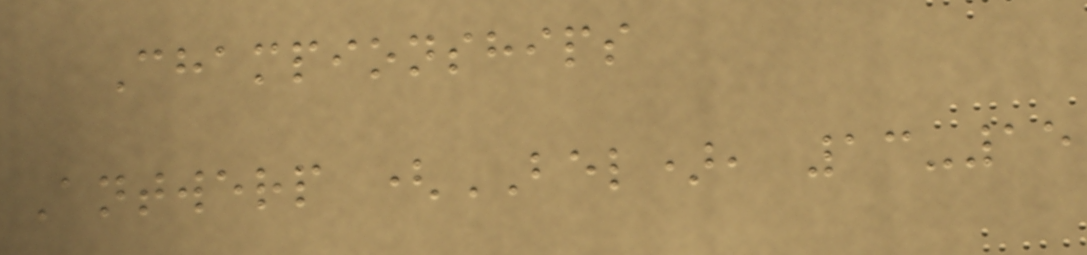Championships
Antwerp (BEL), 13-15
